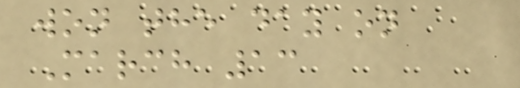won the day on
March 13
